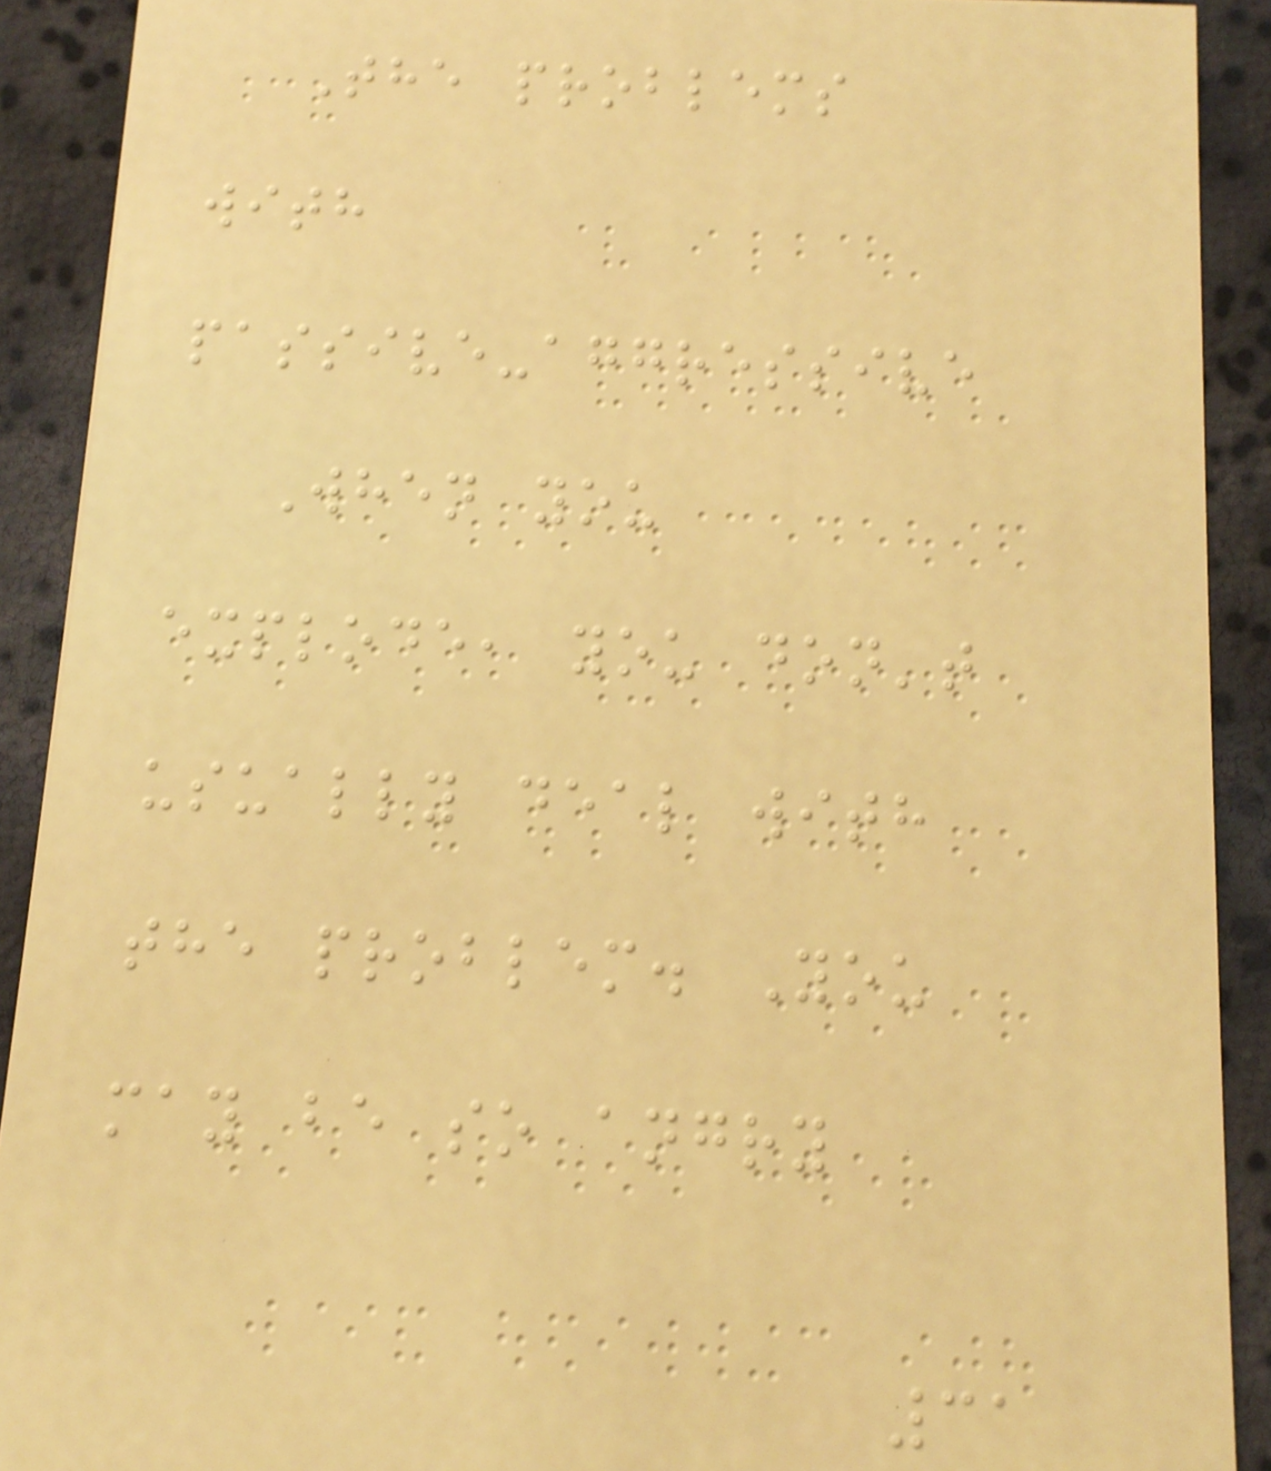The problems
with
passive-aggressive
When you
explode, you don't
usually deal with
the problem. You
may be so angry
31
